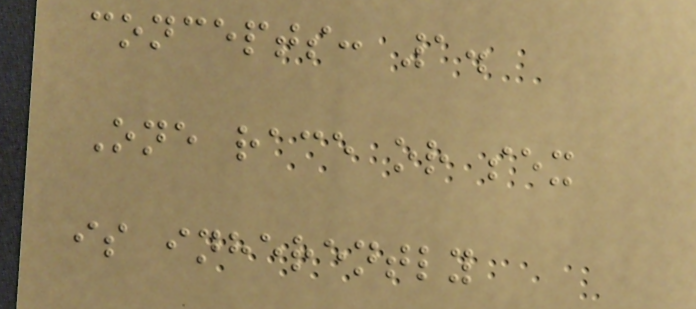concepts: 1.
One race or sex
is inherently
